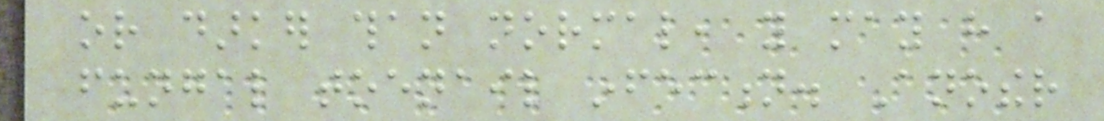or darker than normal, you may have a
fungal toenail infection. Another
